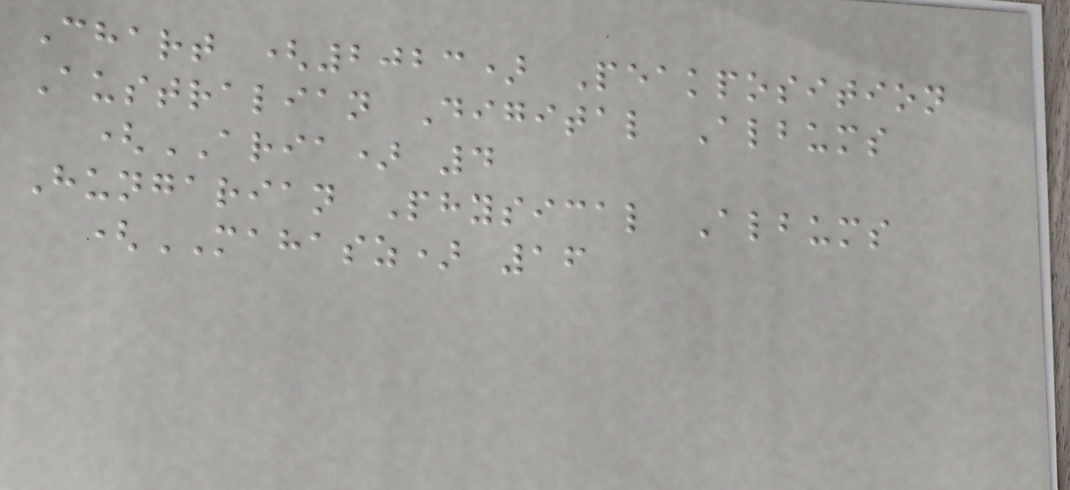Chart (2023) Peakposition
Australian Digital Albums
(ARIA) 4
Hungarian Physical Albums
(MAHASZ) 16
